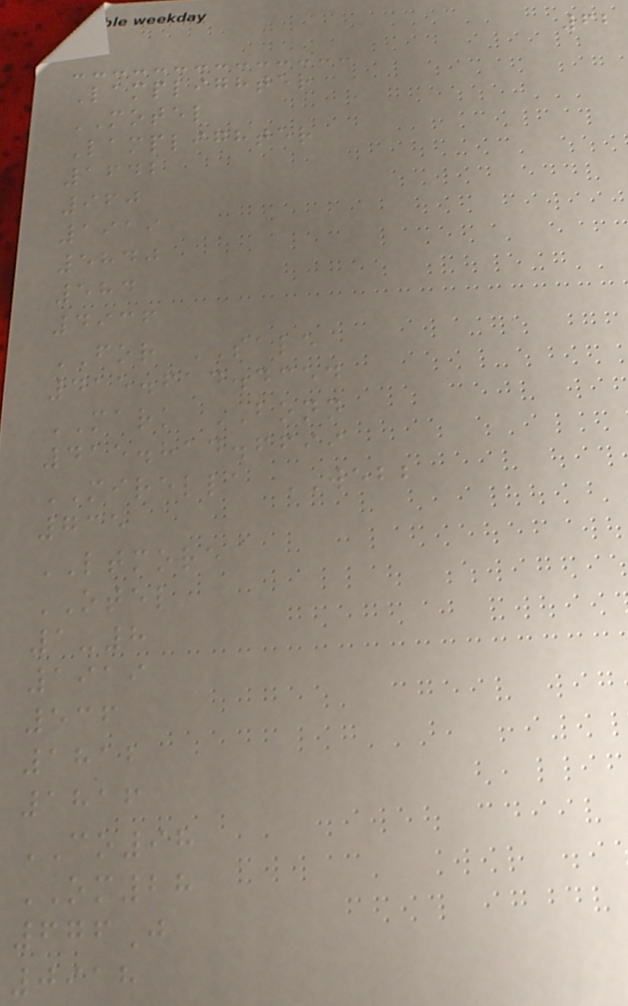62
Lamplighter
MOTEL
Lamplighter
1642
960
1919
5840
584
4936
FOR SALE
415.614.4354
MARK BONN
415.814.6699
MIRELLA WEBB
735
LTMORE
OTEL
1-8
1919
536
1812
1816
CO98
OM28
676J
0918
